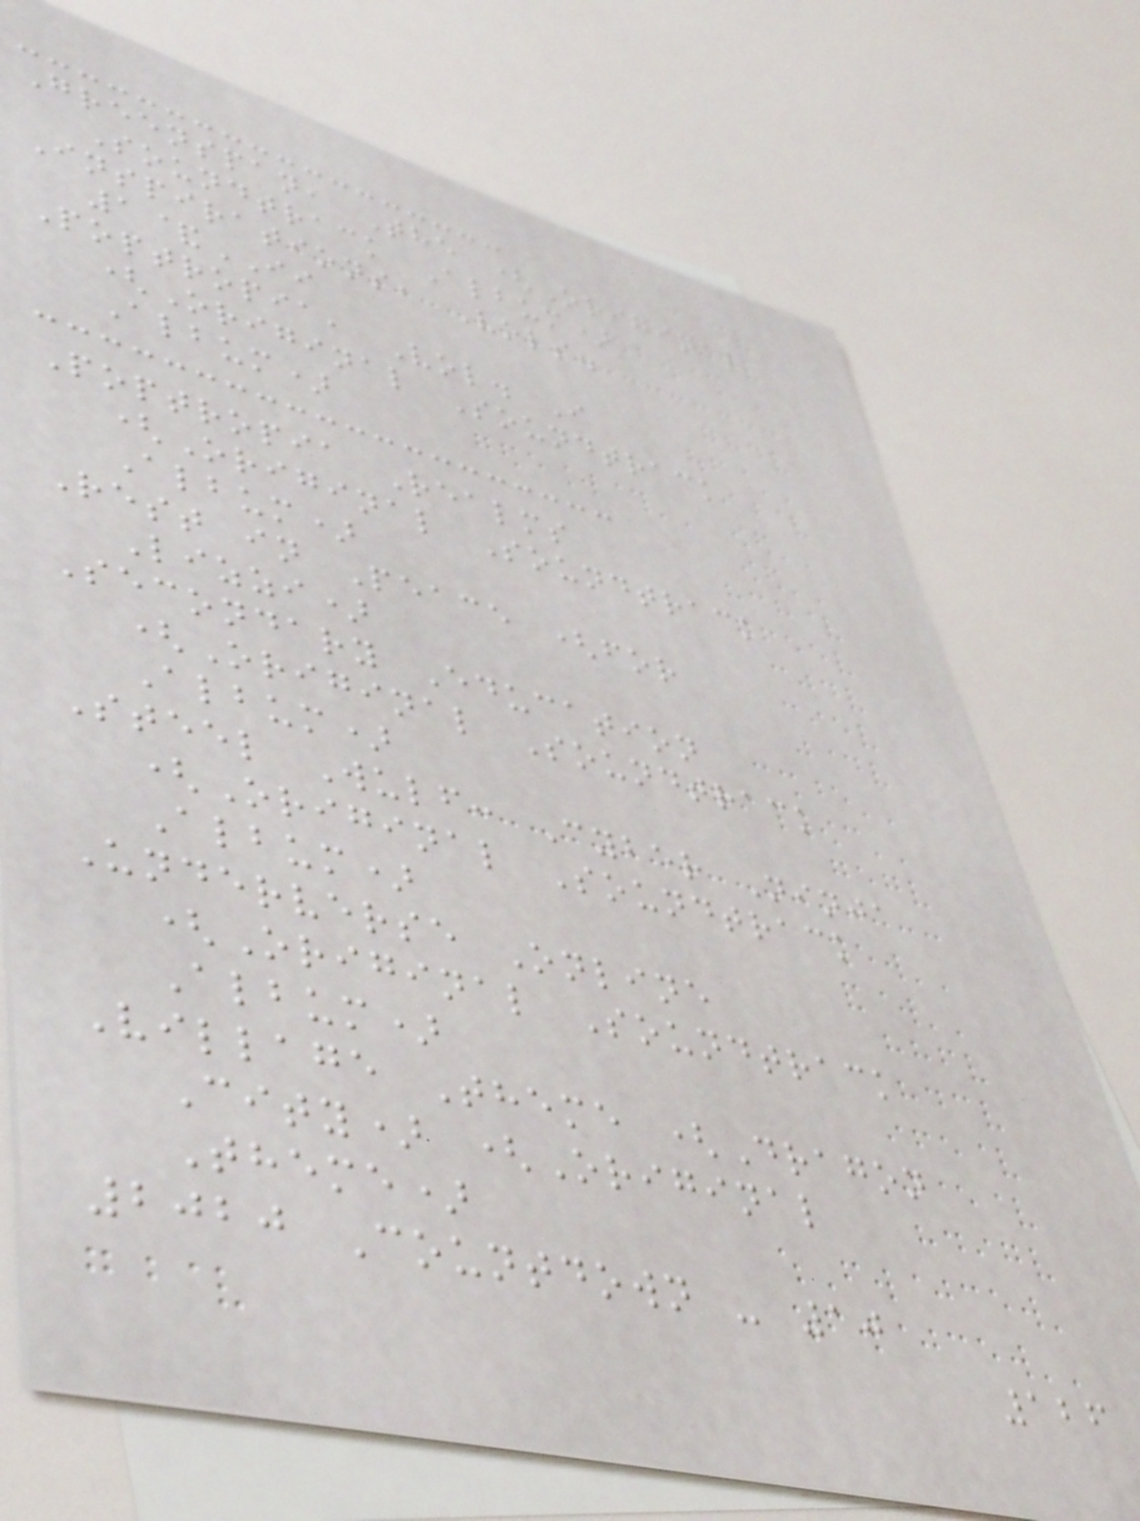Greenspan, The (Original
Soundtrack Album)
Inspirations, Vols.
1&II
Poptropia, Vol. I
(Original Soundtrack
Album)
Poptropia Realms
(Original Soundtrack
Album)
Rest in Peace (for
Lizzi)
Secondary Education
(Original Soundtrack
Album)
Steel Wulf: Cyber Ninja
(Original Soundtrack
Album)
Underverse Online
(Original Soundtrack
Album)
Village Theme (Dragon
City) (Original
Theme)
2020 Countdown - 10
126
